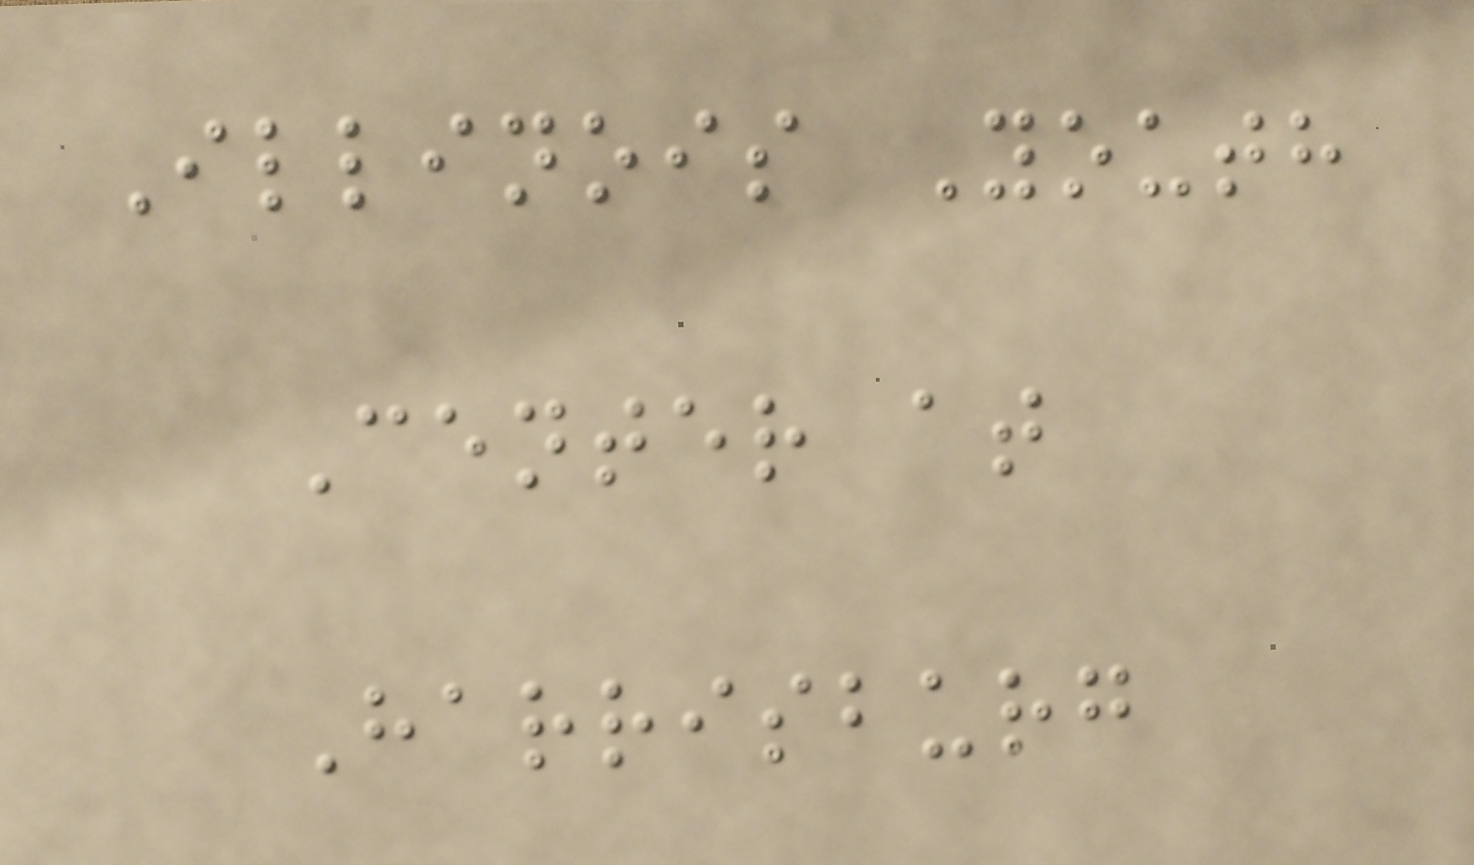Illinois Youth
Center at
Harrisburg
